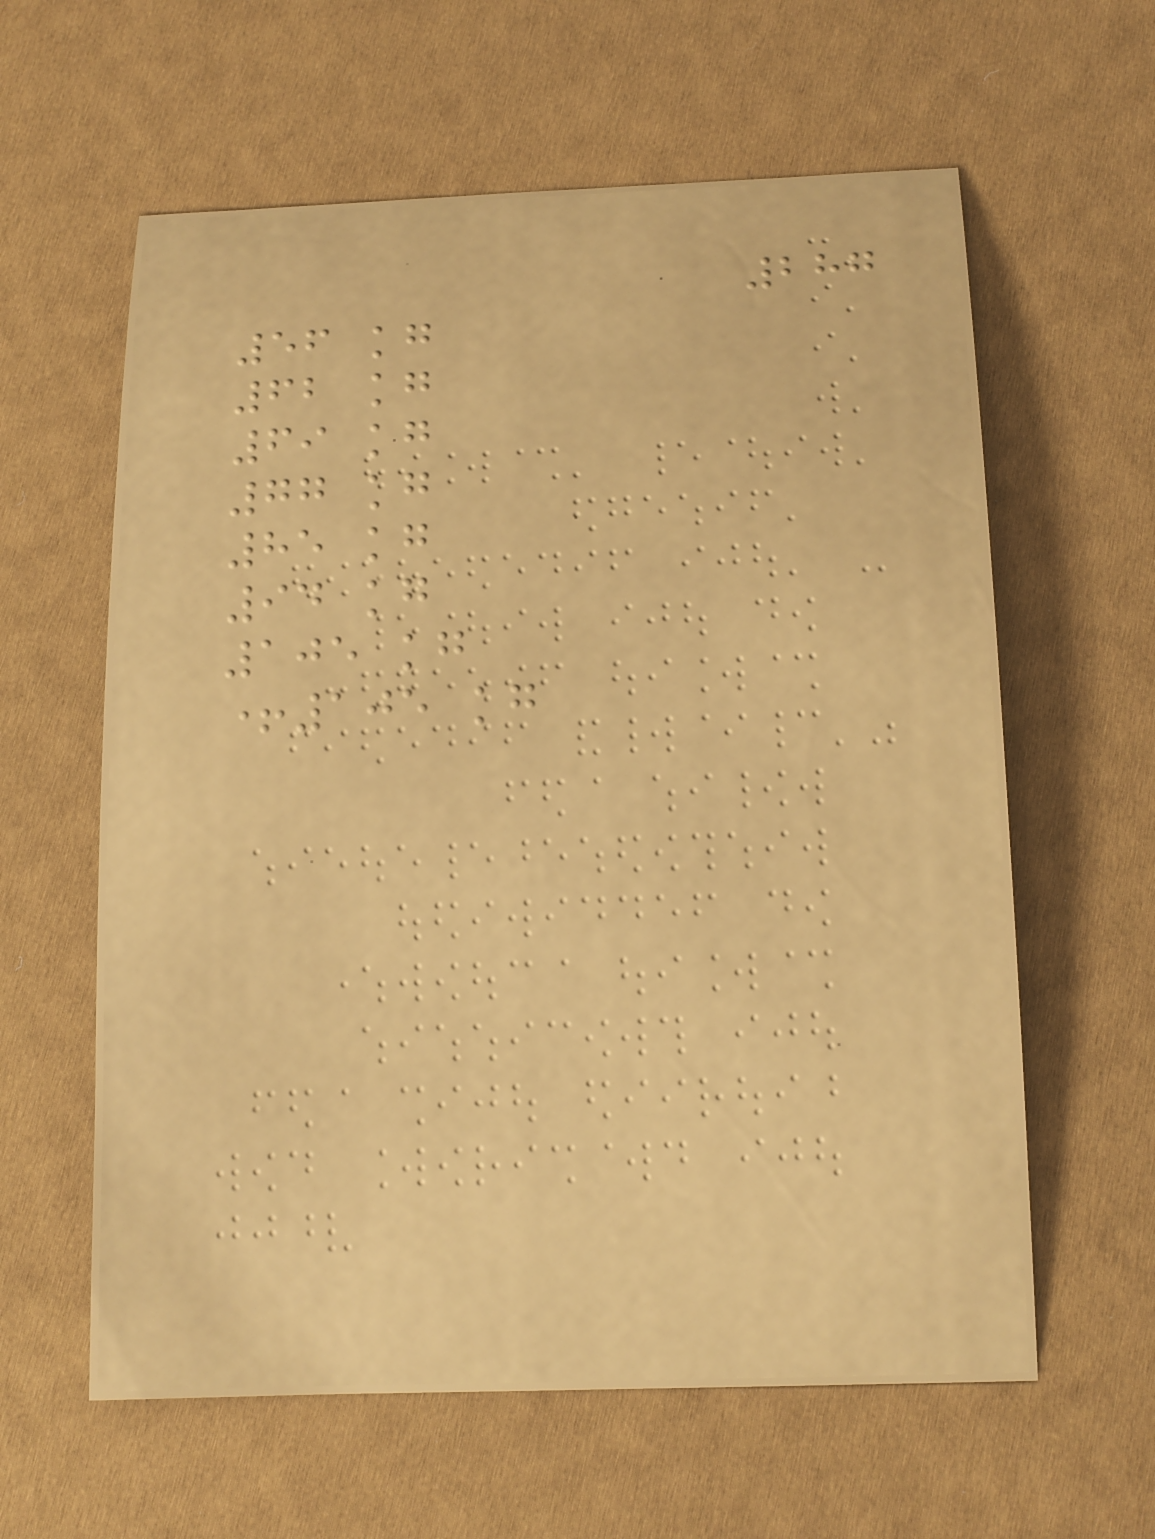287
56 kg
62 kg
69 kg
77 kg
85 kg
94 kg
105 kg
+105 kg
